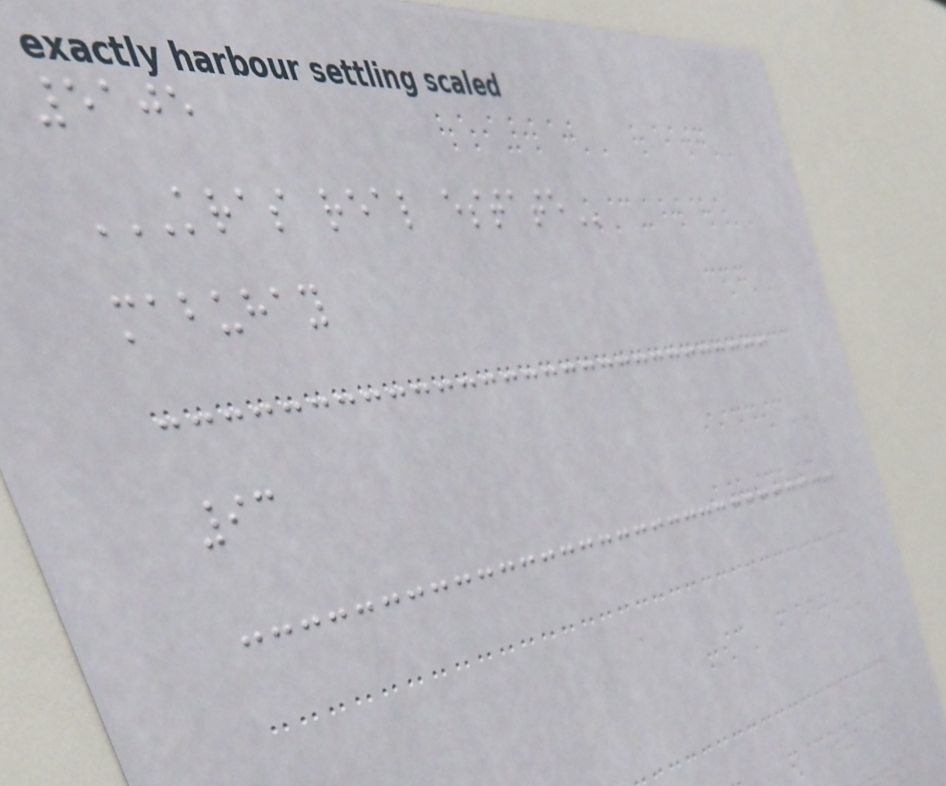5105
KRAS REAL ESTATE
mabuhay
93
